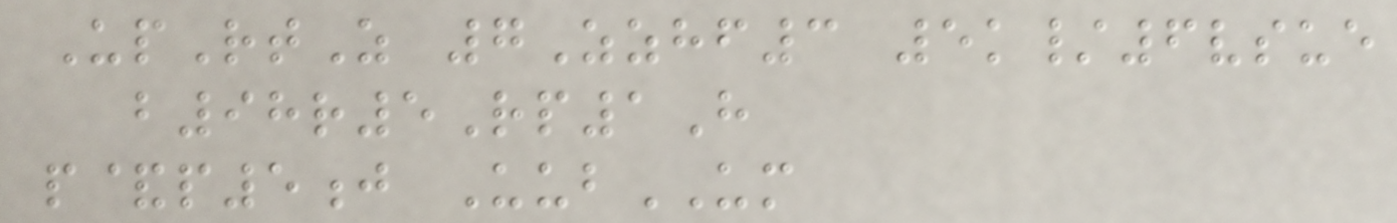UpRtZ 7Zzhf3 5k/6vsue
b98r5Rp1H
p&p5j UubUM
